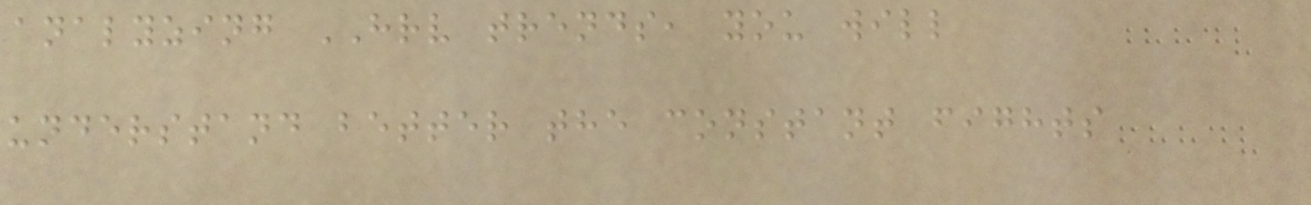analyzing HRV trends, you will
understand better the constant fights
